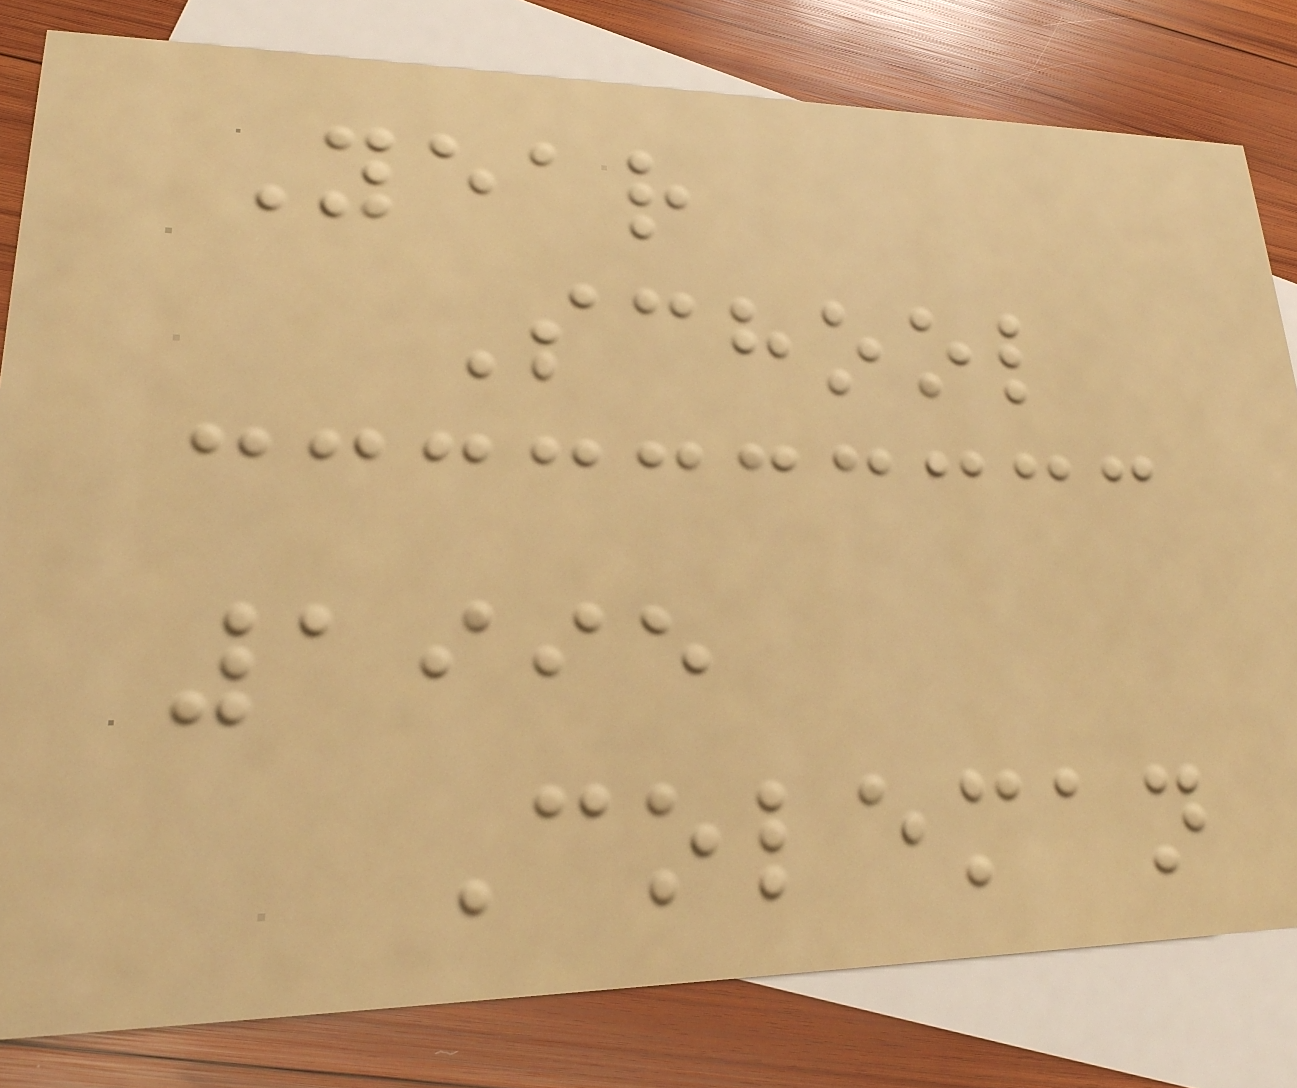Year
School
1995
Coleman
